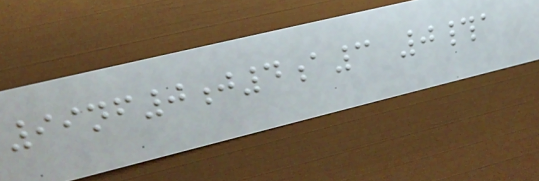99nf0j4a3 0#a
